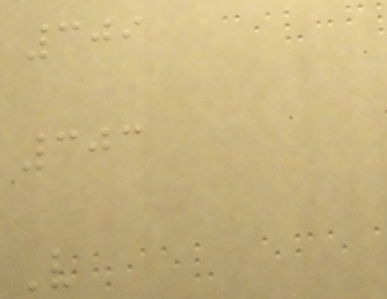309
303
V
